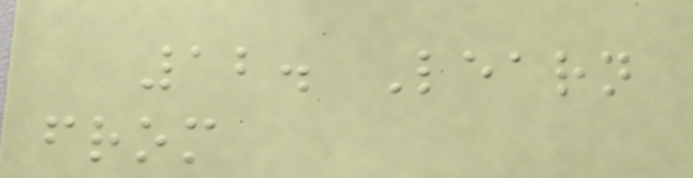12. Learn
from
